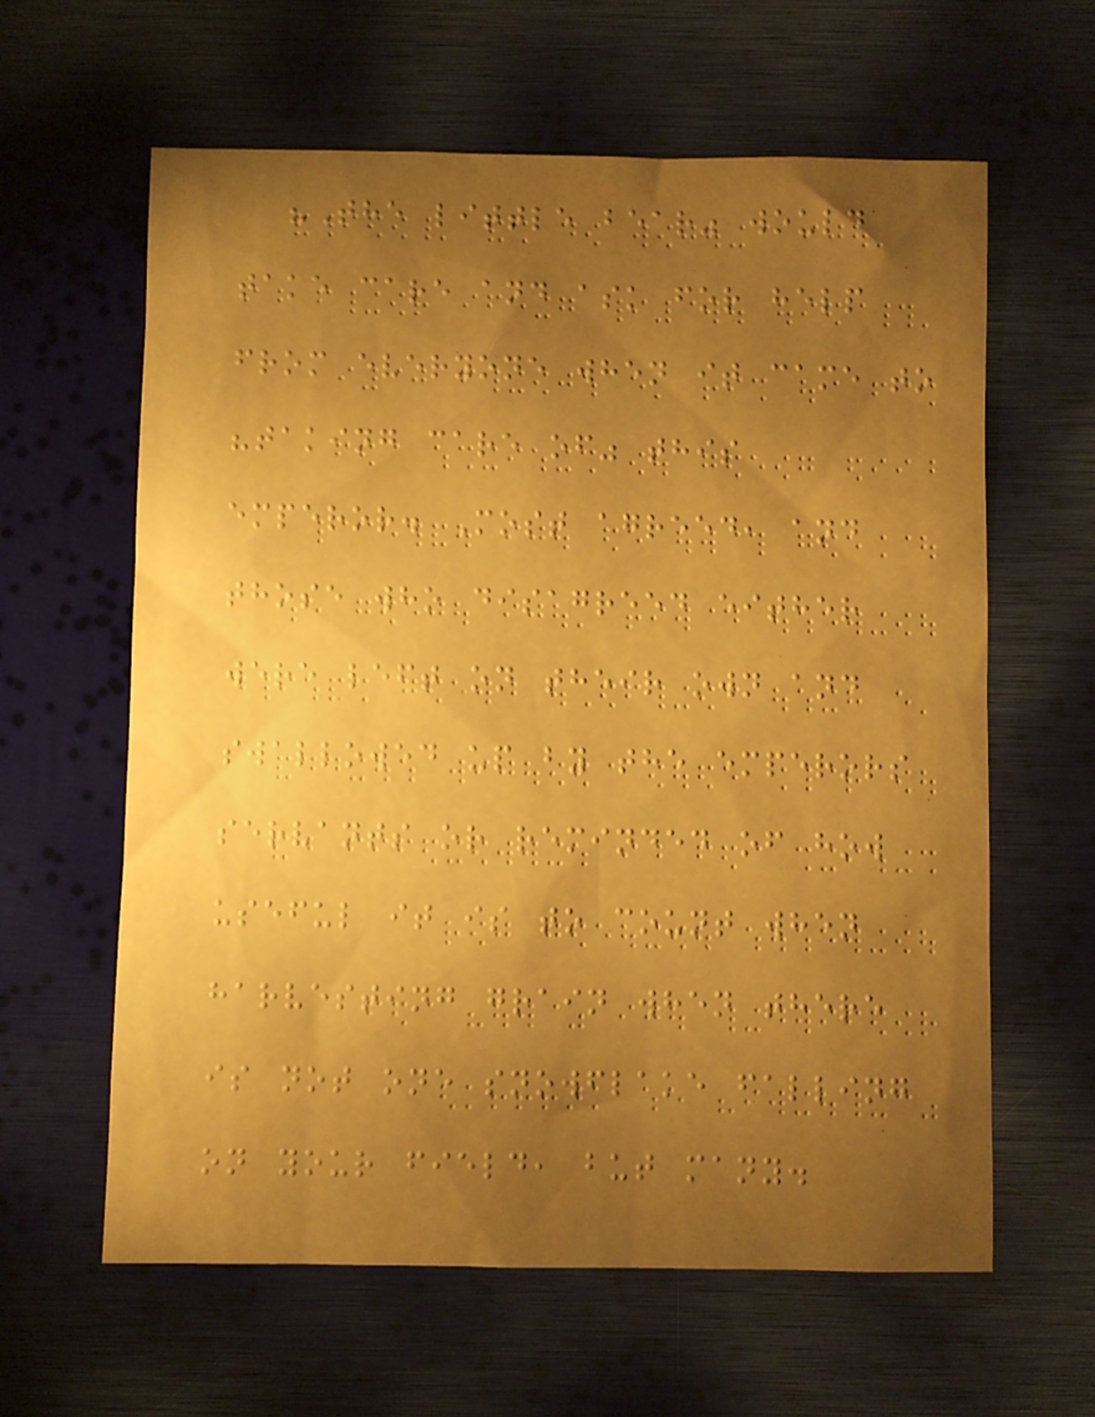"The little bear" would
take care and ask for help
from everyone when it came to
"taking care of" this
emperor. Most agreed, and
those who disagreed either
were left on their own and
swallowed up by the emperors
servants or reminded of how
useful it is to count when
harvesting grain when there
is not one snowflake falling
on your field, but many.
